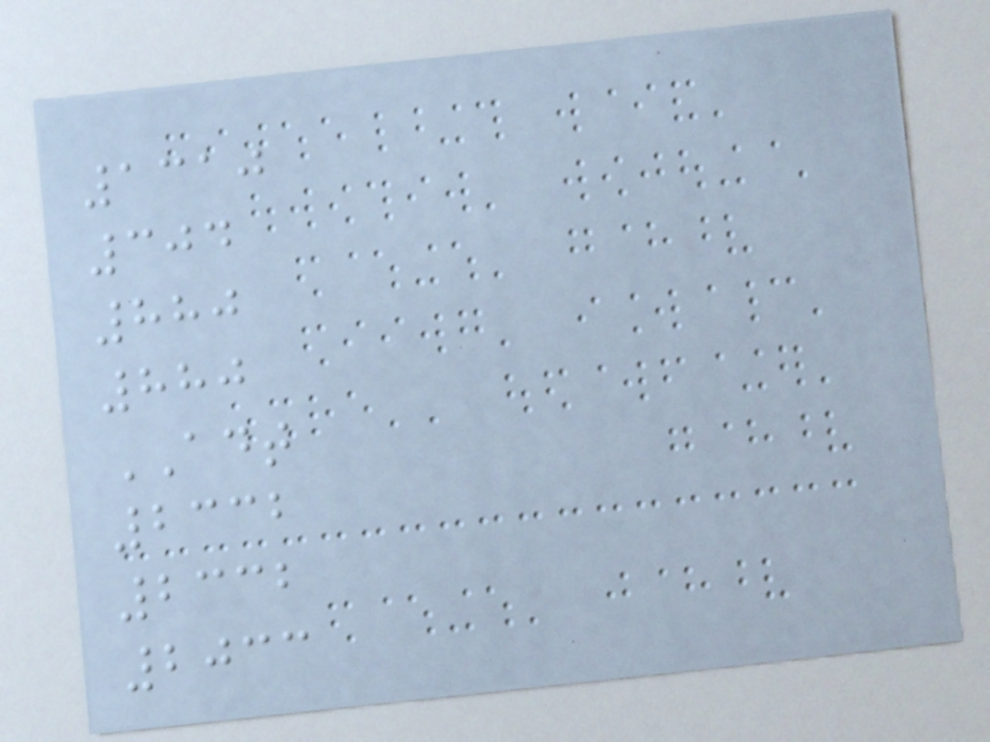1310
304
880
880
ADT
2332
2332
2033
